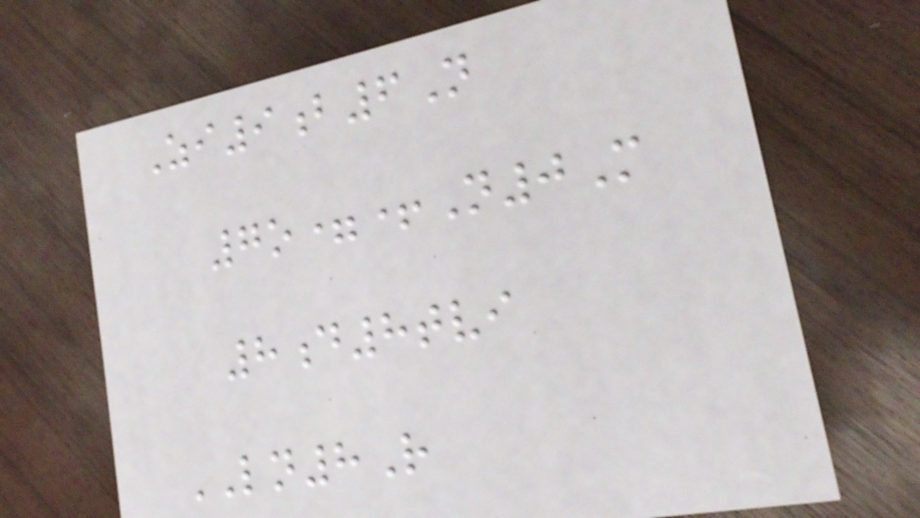Zi9b6N
7o=+N0M
8d8tvi
LN8R
